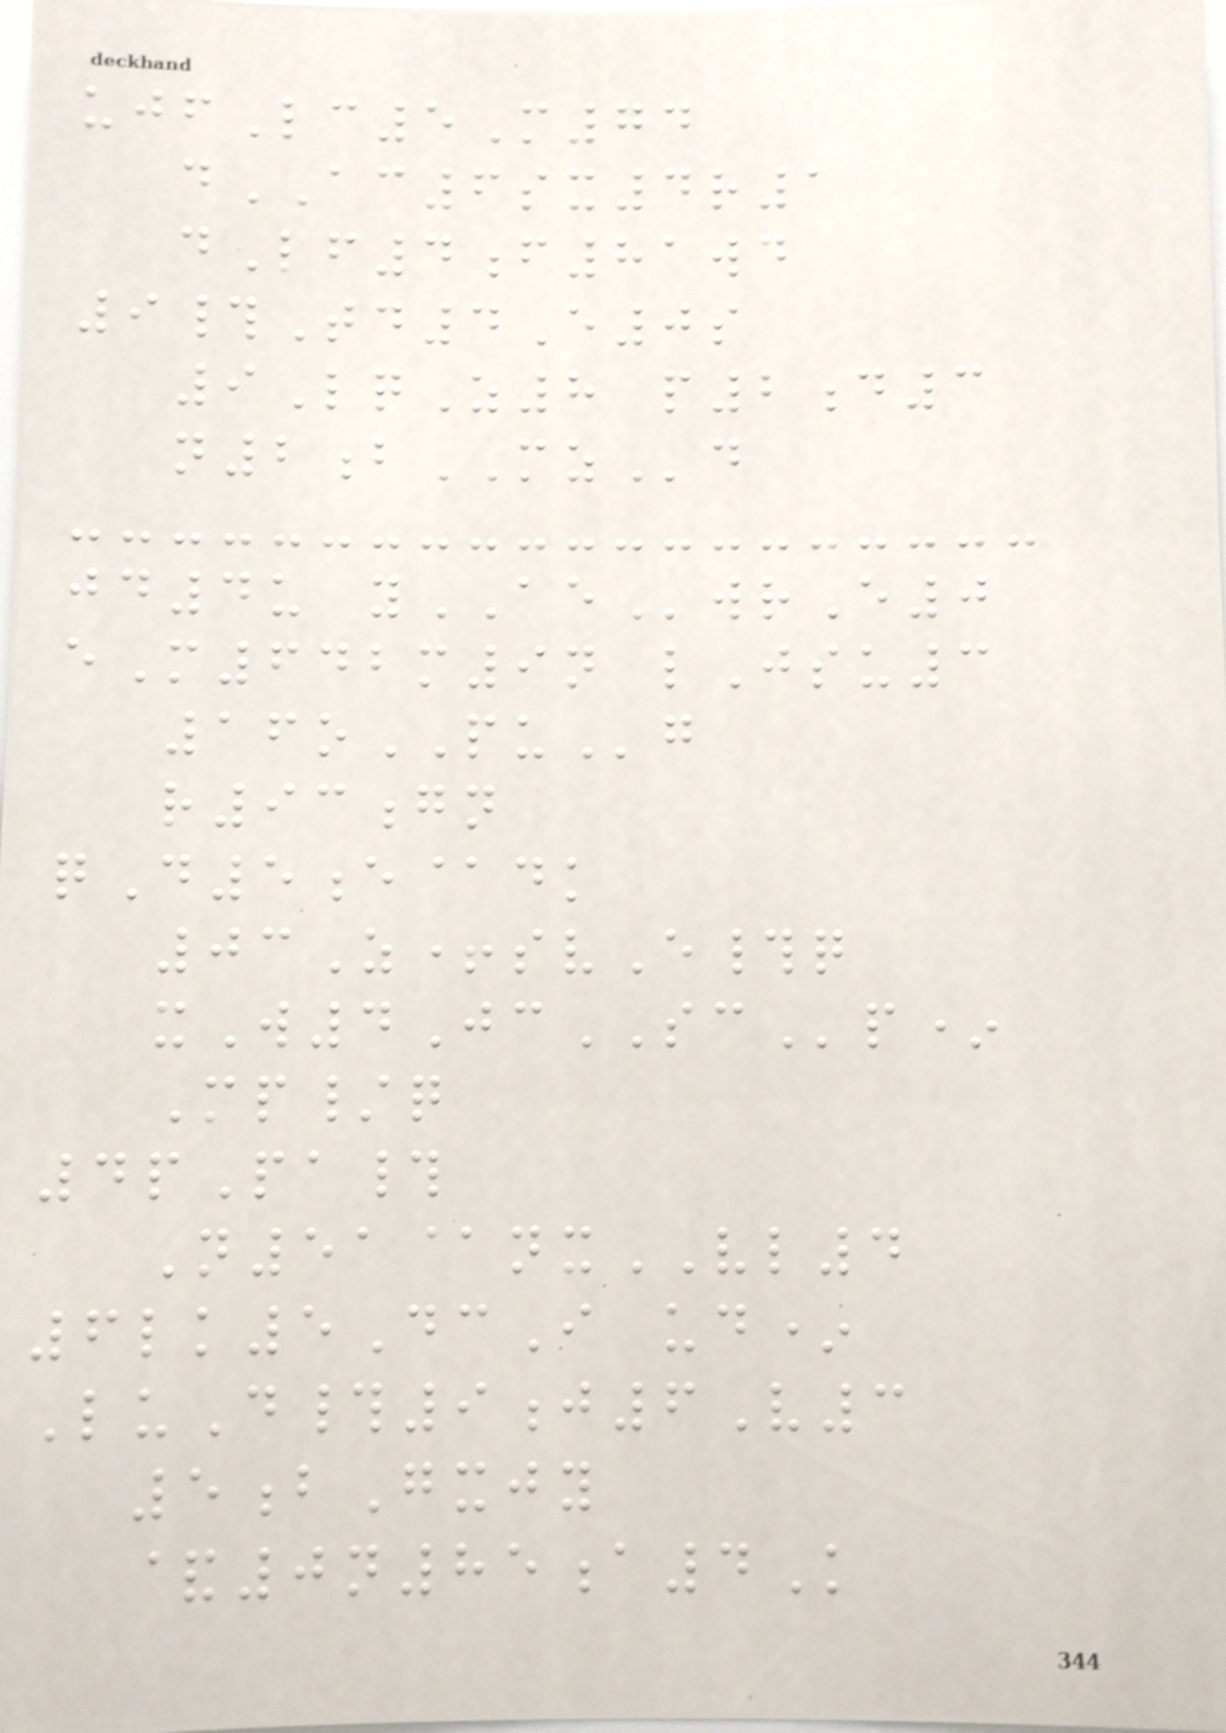ujfLc5M74
dAC6sx4r1
dLf4f81wd
9#Td4E0s
9LqZ8 p2d3
n2bMZd
jd4u yAEwrE0
eM642m9n lJsu3
16oPUg
r93gn
qD5e@dk
03Z+svE#q
xW4JcSCp*
Mp/q
4pPa#
N51@nxVL4
6lk5DcI ud*
LuD#9j6V3
5bGxjy
&0n85a4K
